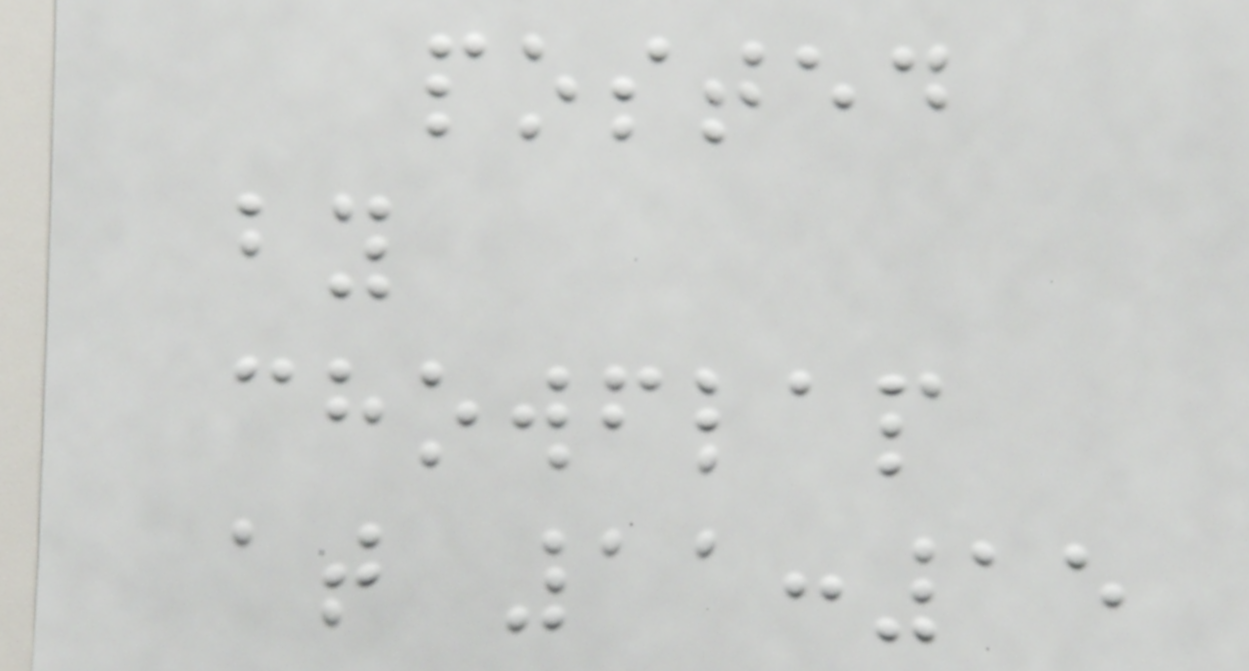posted
by
chowflap
at 11:15
